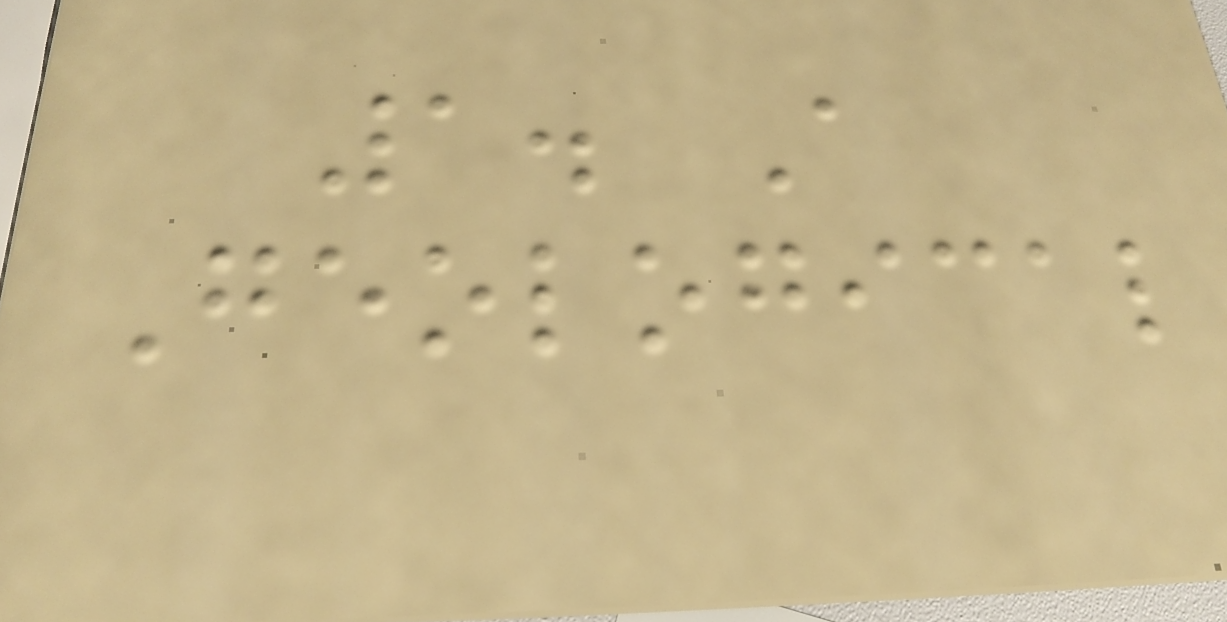1. A
Geological
